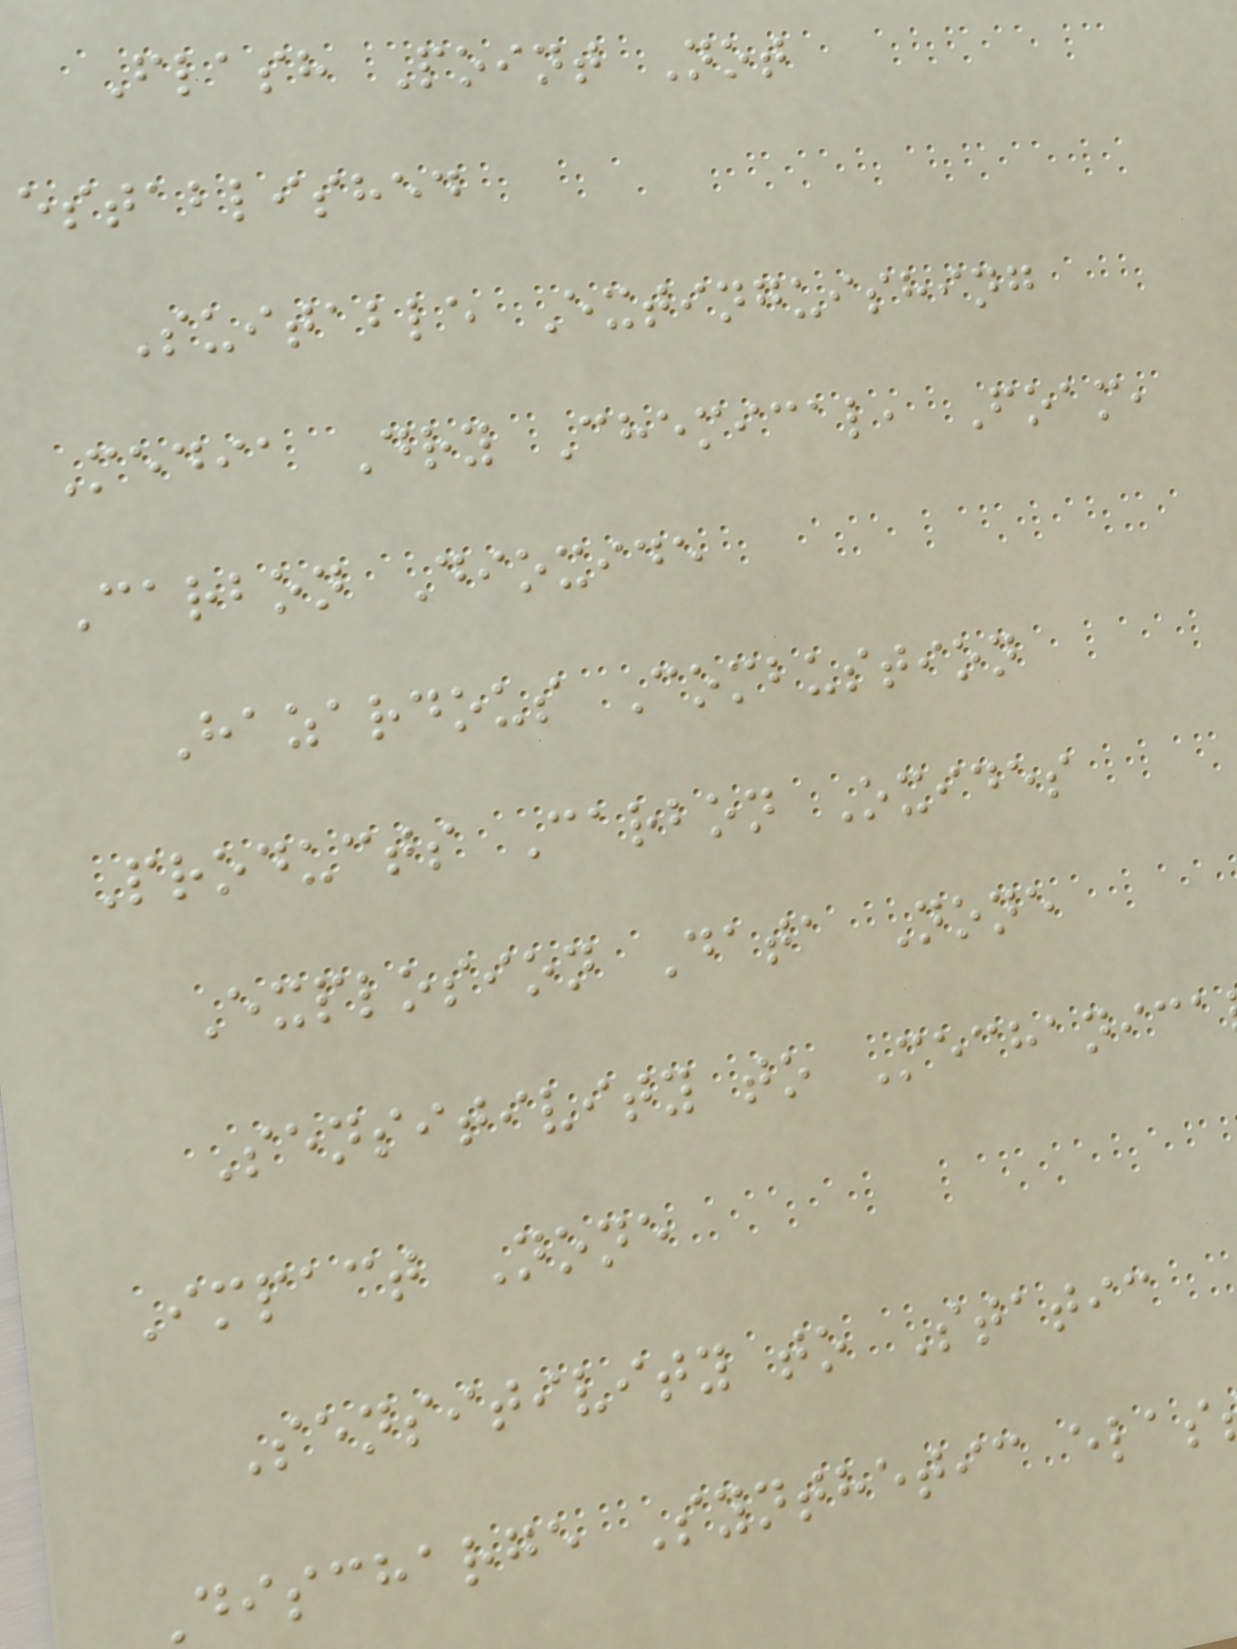Flash Point Not
established
Suitable Extinguishing
Media Dry Chemical, Foam,
Carbon Dioxide
Hazardous Combustion
Products Carbon Oxides
Explosion Data None
Sensitivity to Mechanica
Impact None
Sensitivity to Static
Discharge Synthetic elas
